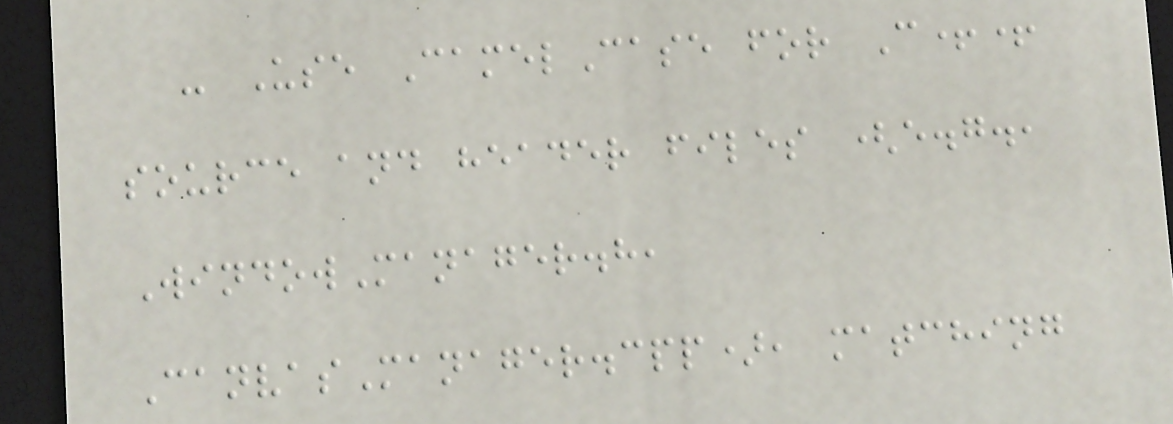- Use CamelCase for C++
source and header files (e.g.,
WindowManager.h,
CanvasManager.cpp), matching
